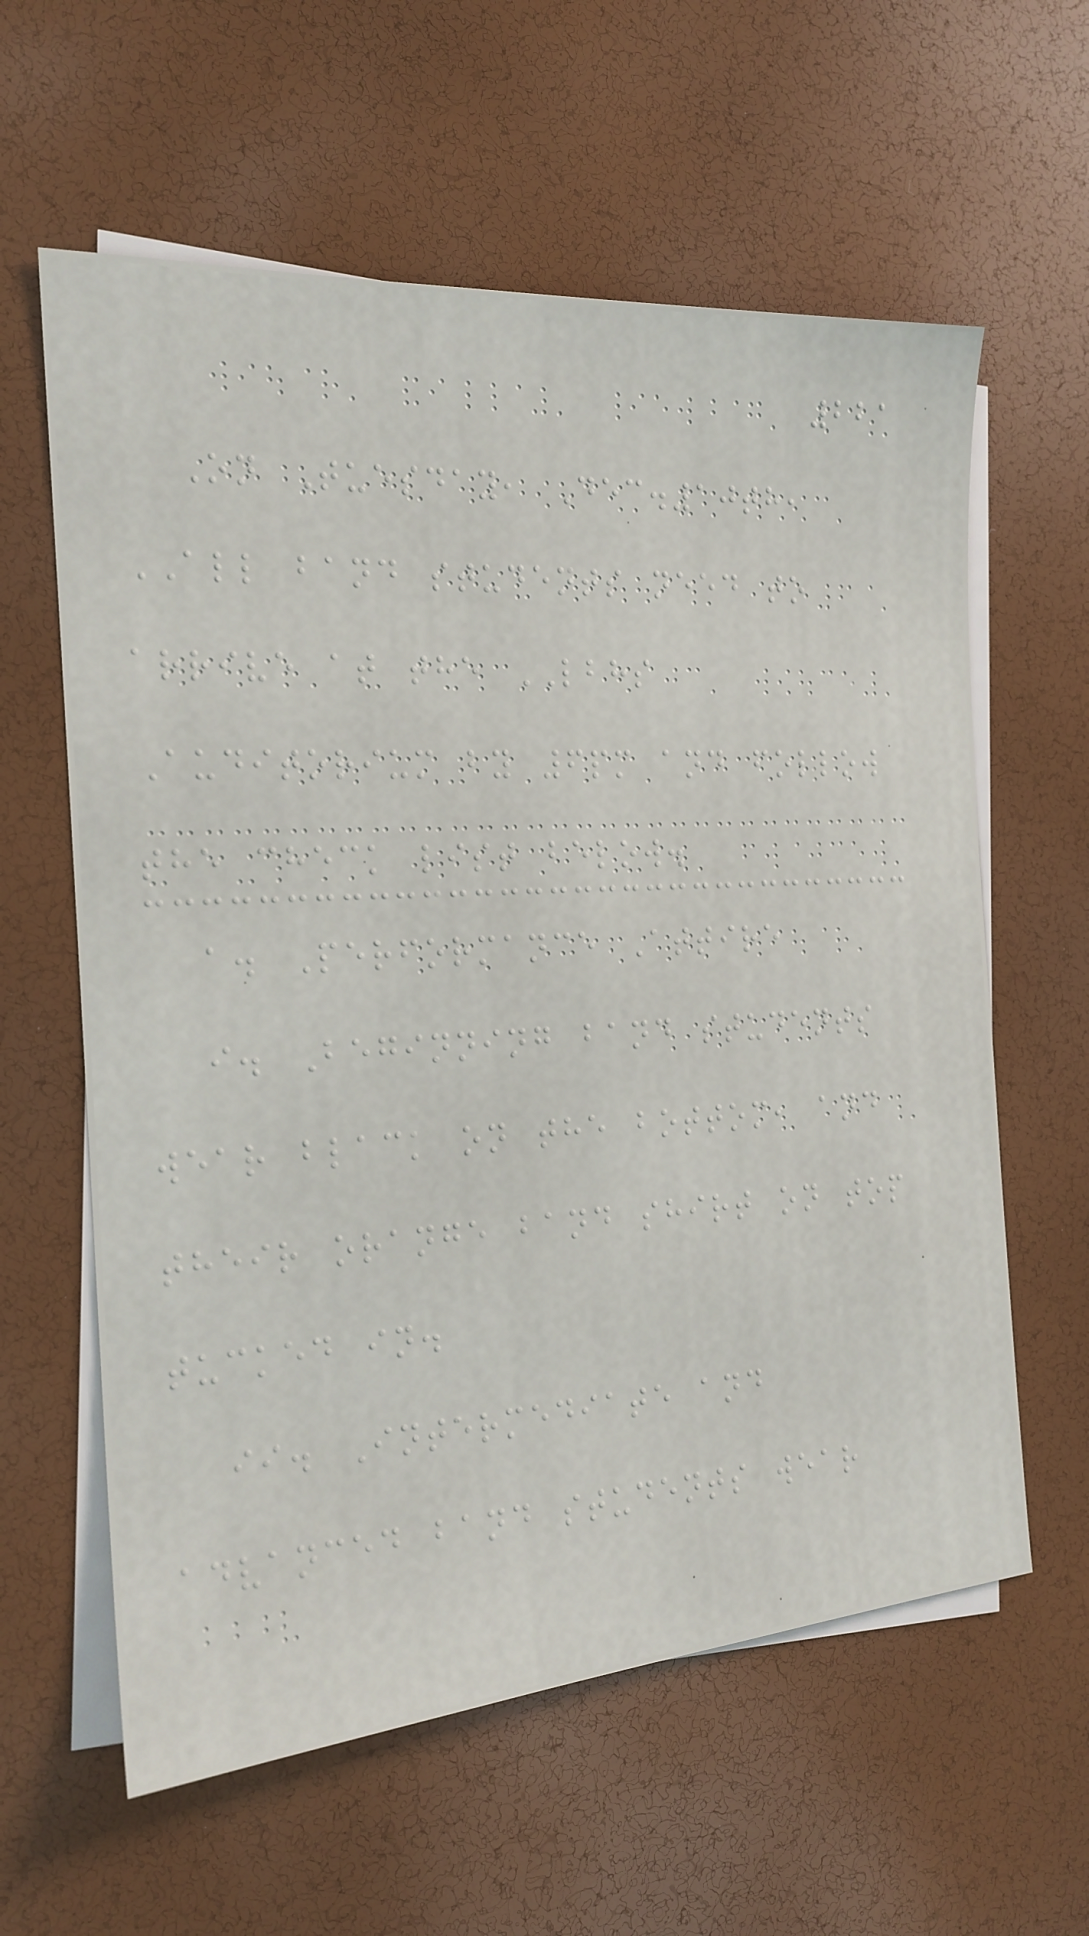221
On Tuesday, Dec.10th,
ALL band students need to
arrive at the LBHS
Auditorium by 6pm and follow
the check list below.
a. Performance Attire
i. Beginning band students
wear black on the bottom, and
their orange band shirt on top
tucked in.
ii. Intermediate and
advanced band students wear
